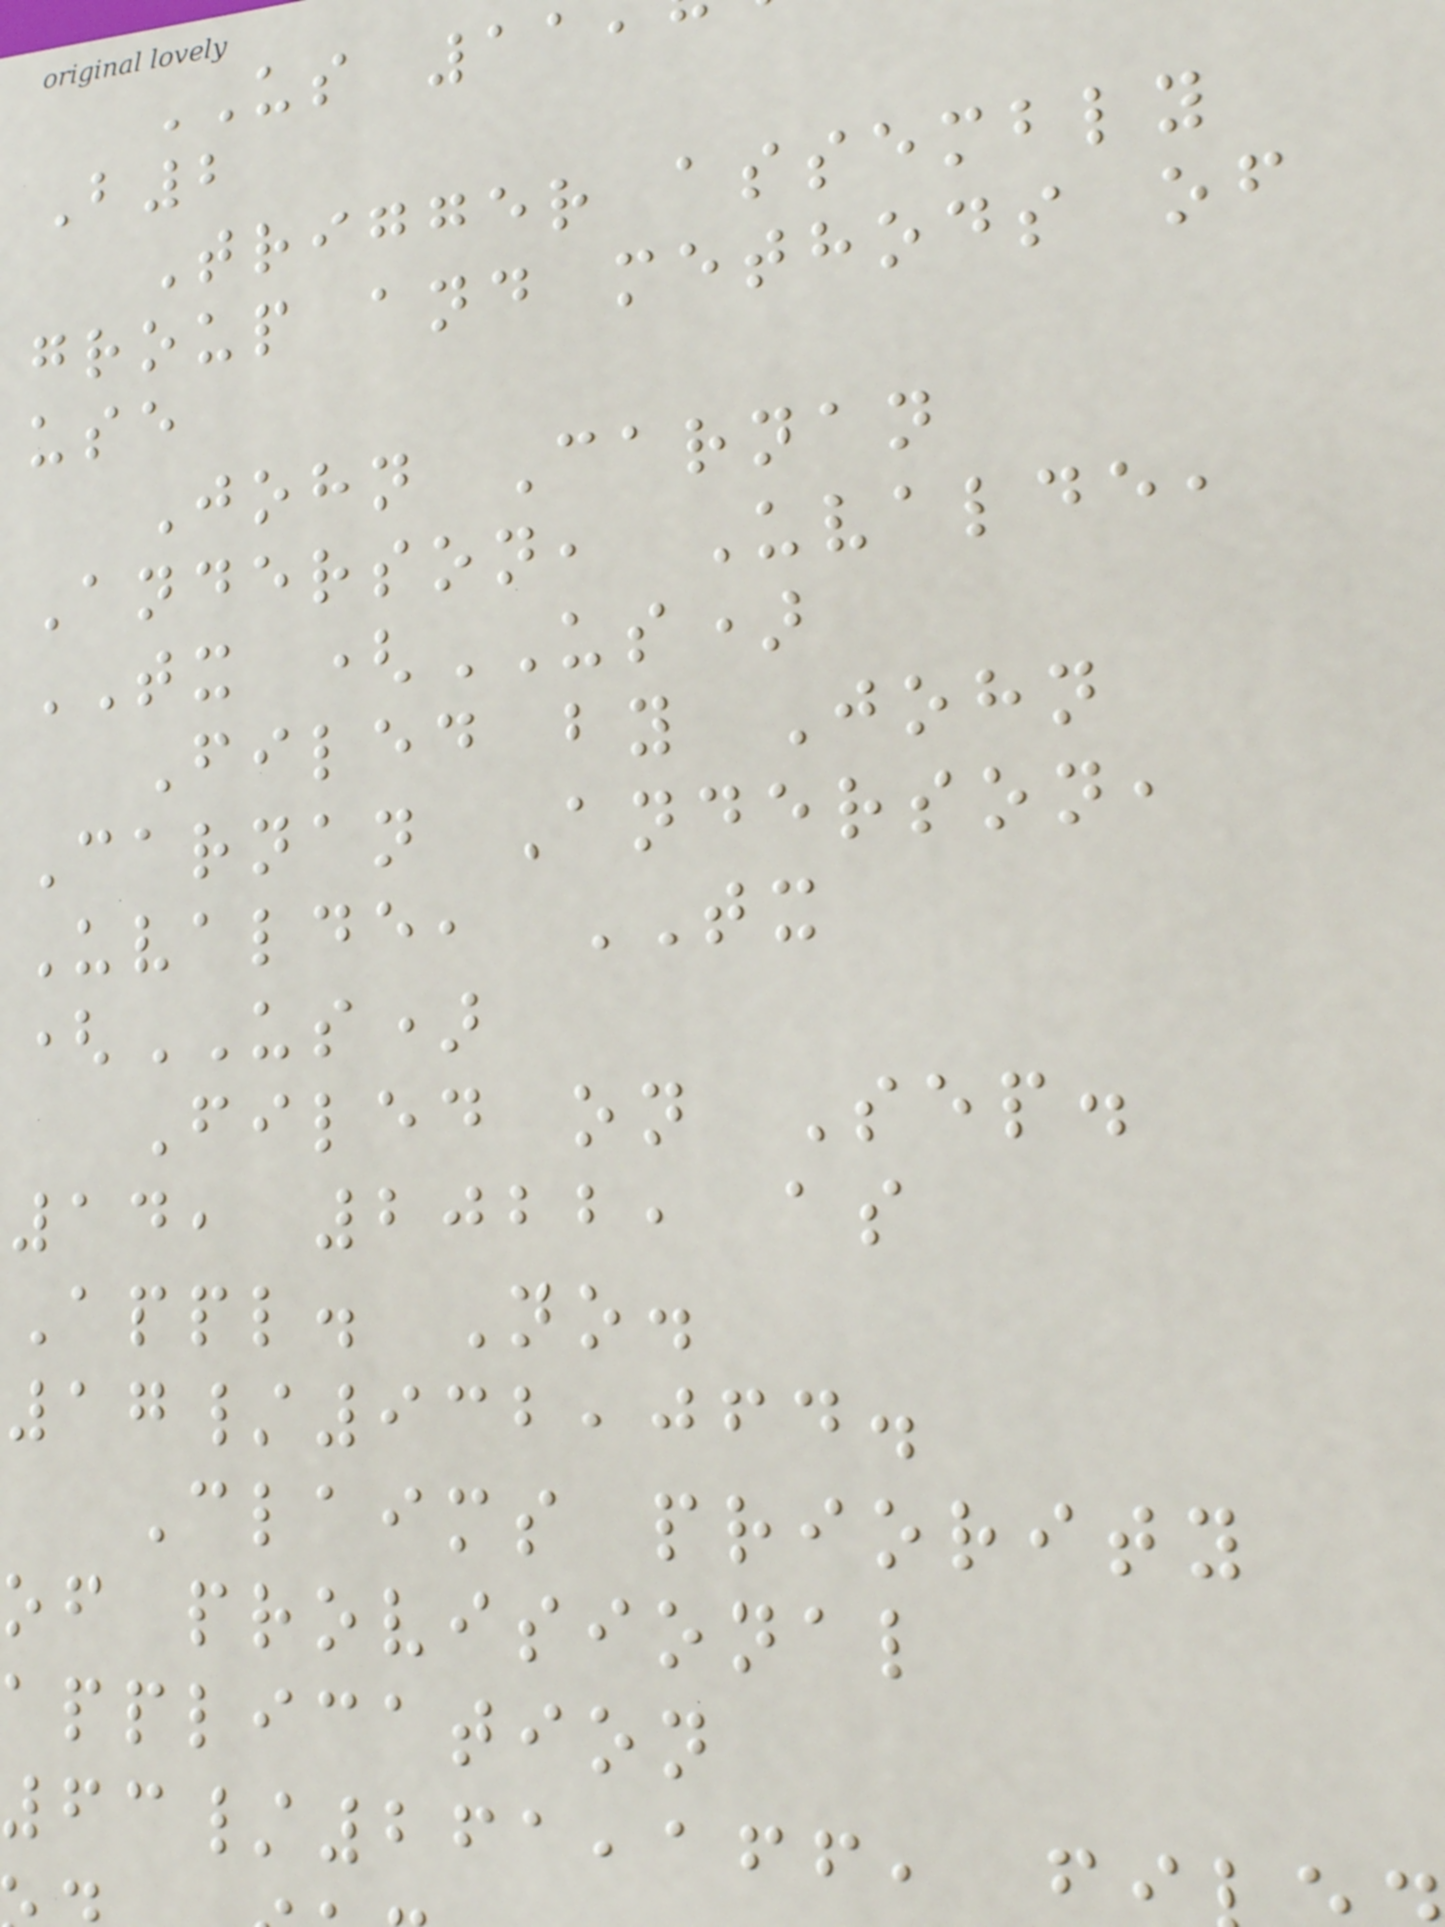US 11
B2
Trigger assembly
group and methods of
use
John Carnan
Anderson, Uvalde,
TX (US)
Filed by John
Carnan Anderson,
Uvalde, TX
(US)
Filed on Sep.
14, 2022, as
Appl. No.
17/932,064.
Claims priority
of provisional
application
63/261,166, f
